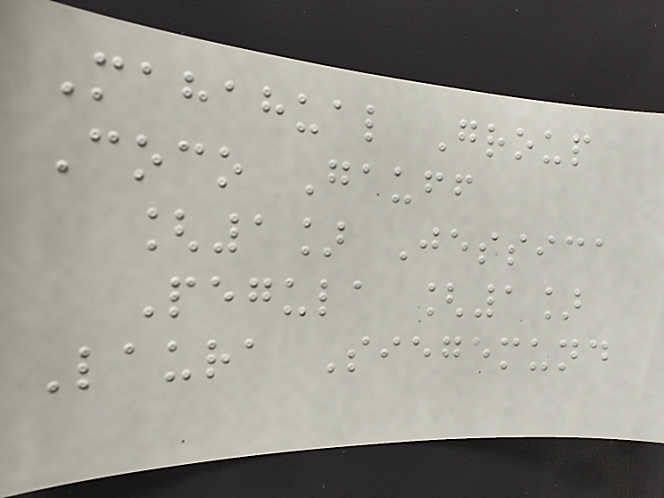Mahahual Group
Coco Gauff
[1] Jessica
Pegula [1]
Laura Siegemund
